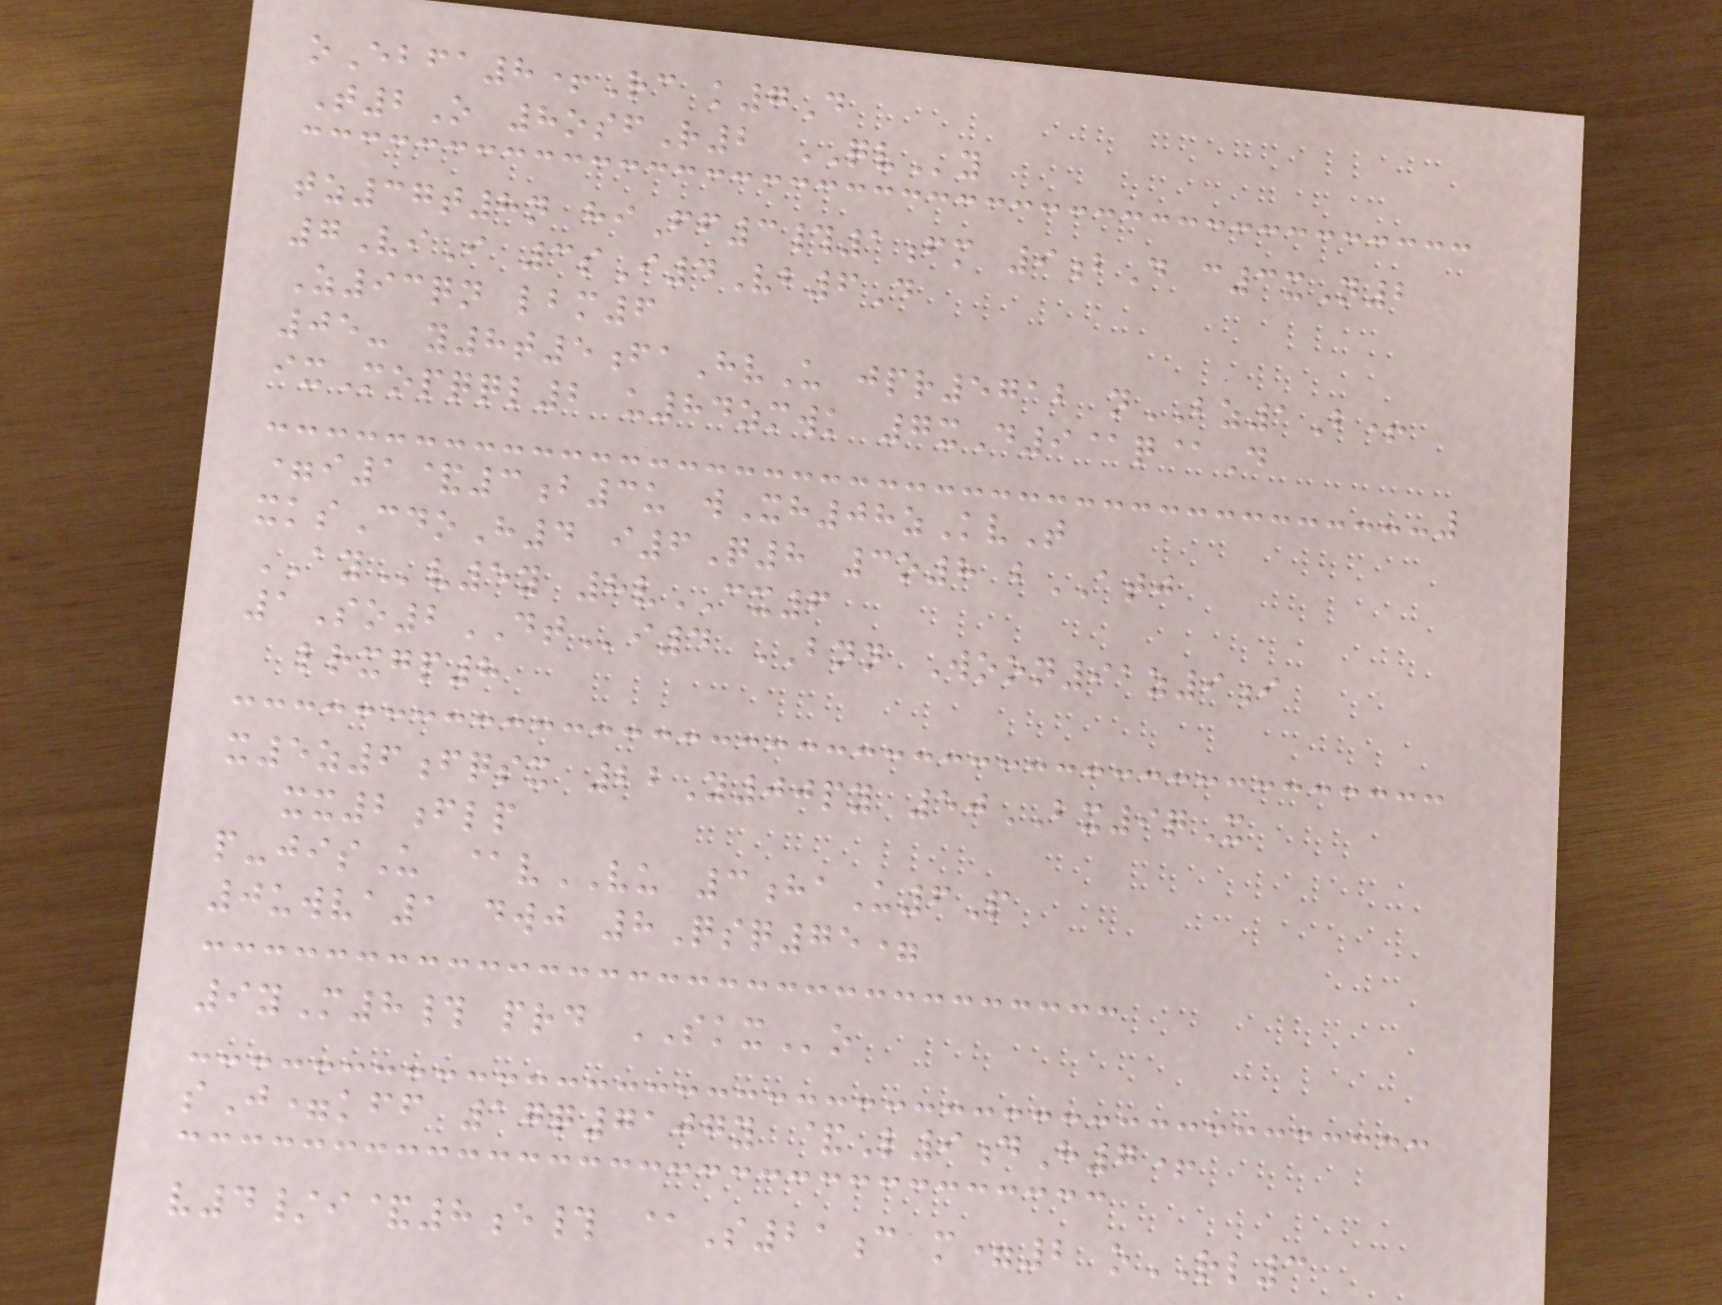oEbfa8+Rc k7D
T2O 8osfR2 QVy
tz37t8n hiFf3#1fm 9bD c3xN2
7ViI 3sI4Vb6D
Z93qn lbm6
05- y8t5faHvU jpr5712 nBZ1B+
ixMopqql2 u84zmwk 7xD9@q@D
=i1&3b3u wXh08zKvT
xksCdoH4 i6Q8 3o8 bATJ
AYv5y 8vCX6
1So2DTi4 BNN Woon91z9i
lrxgp8
x5z6fqsx 22Y00py 50BX9qX
xx2flp
p-jisU @vVU 3haU6P
0uwva1 dwj 8Qsq75=
9yM8# prd SKXo
sJ=kff 17q7107y &L9dH7+
v4/i&8e# @S21c m=2 oRL3
